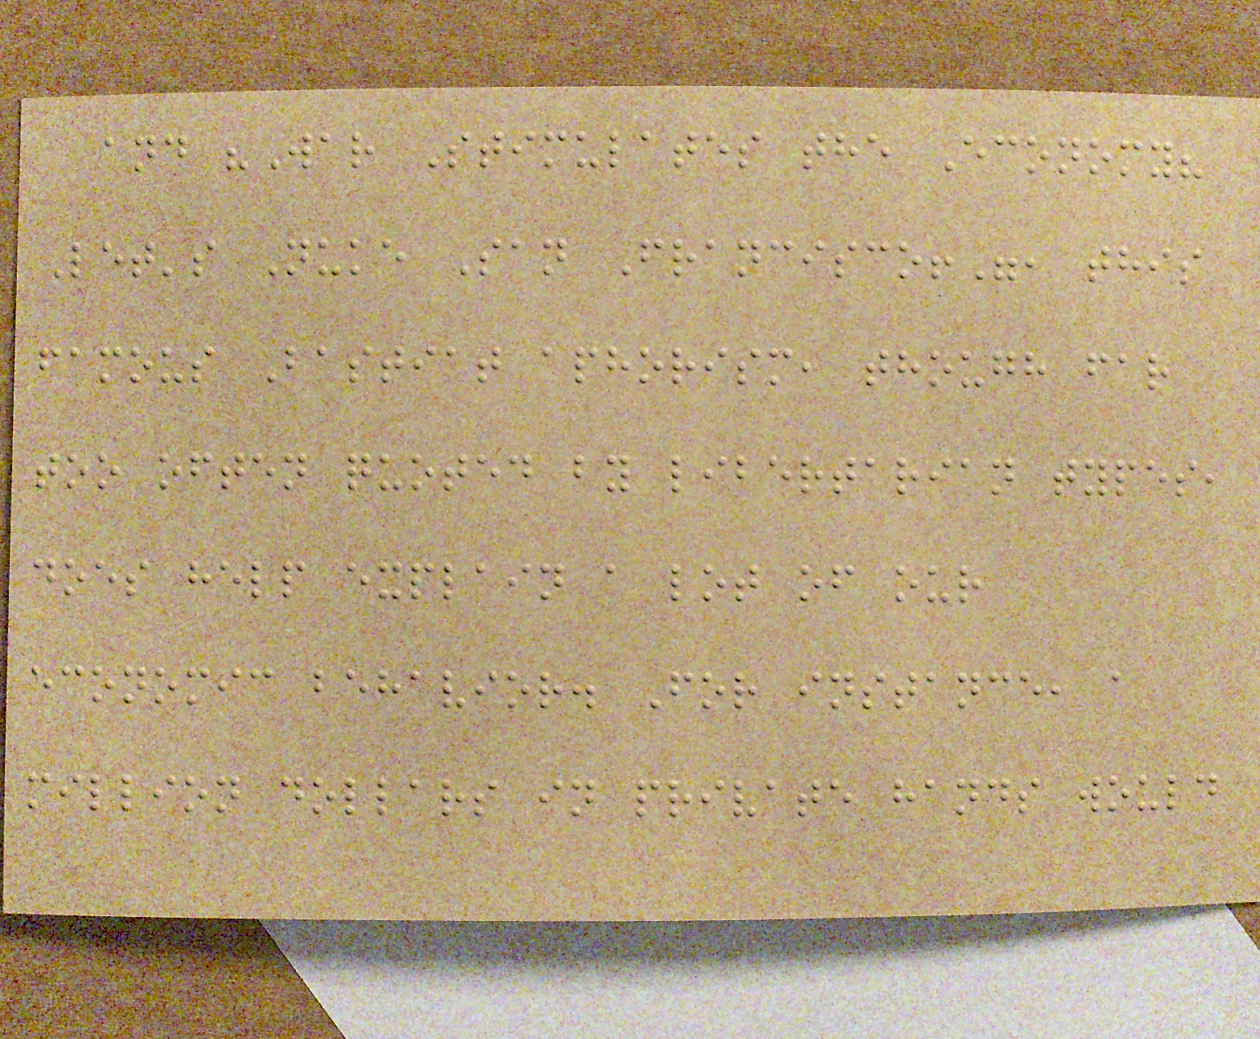and "War Stimulates the Economy?
Let's Nuke San Francisco!", this
famous Bastiat aphorism, though far
too often quoted by libertarian types,
does help explain a lot of our
economic behavior. For instance, a
million dollars in private hands would
